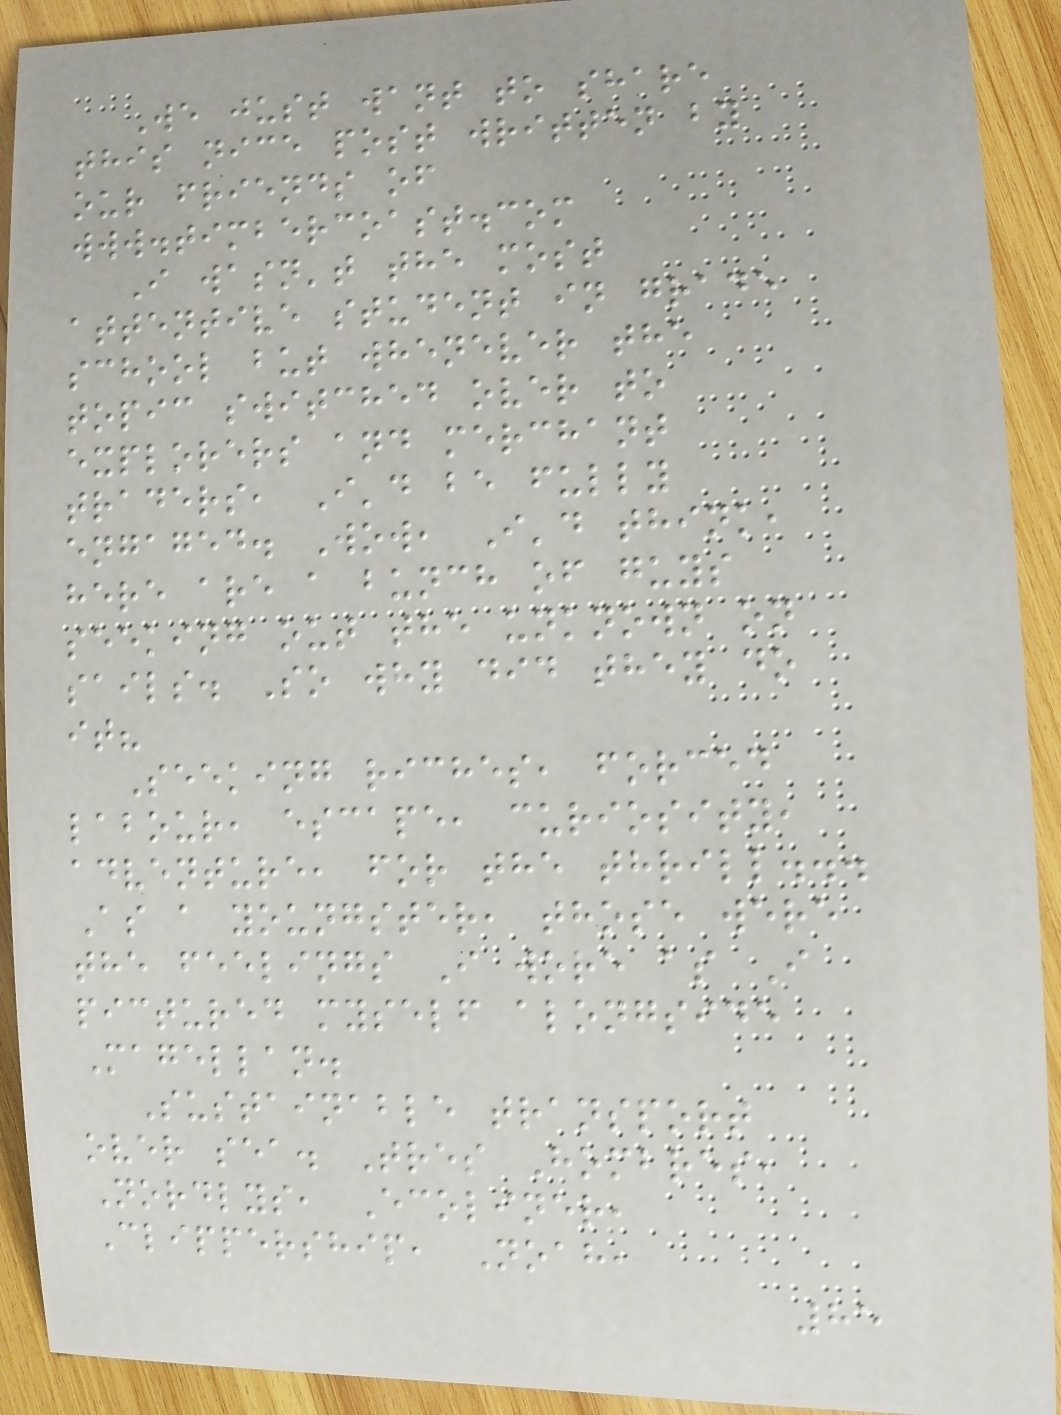We just want to share
this nice post written by
our friends of
www.timbercoast.com
I wasn't the most
attentive student in grade
school but whenever the
topic switched over to
explorers and merchant
traders, I'd be fully
engaged. Wow, I'd think,
here are a bunch of guys
seeking out the unknown on
sails. So why did they do
it?
Seeking riches, forced
labour, escape, curiosity,
adventure, for the thrill...
As a youngster, those were
the feelings I wore as I
pictured myself alongside
Magellan.
Sustainable transport
over sea. Tres Hombres,
Nordlys, Ecoliner,
Clippership, Noah,
85
